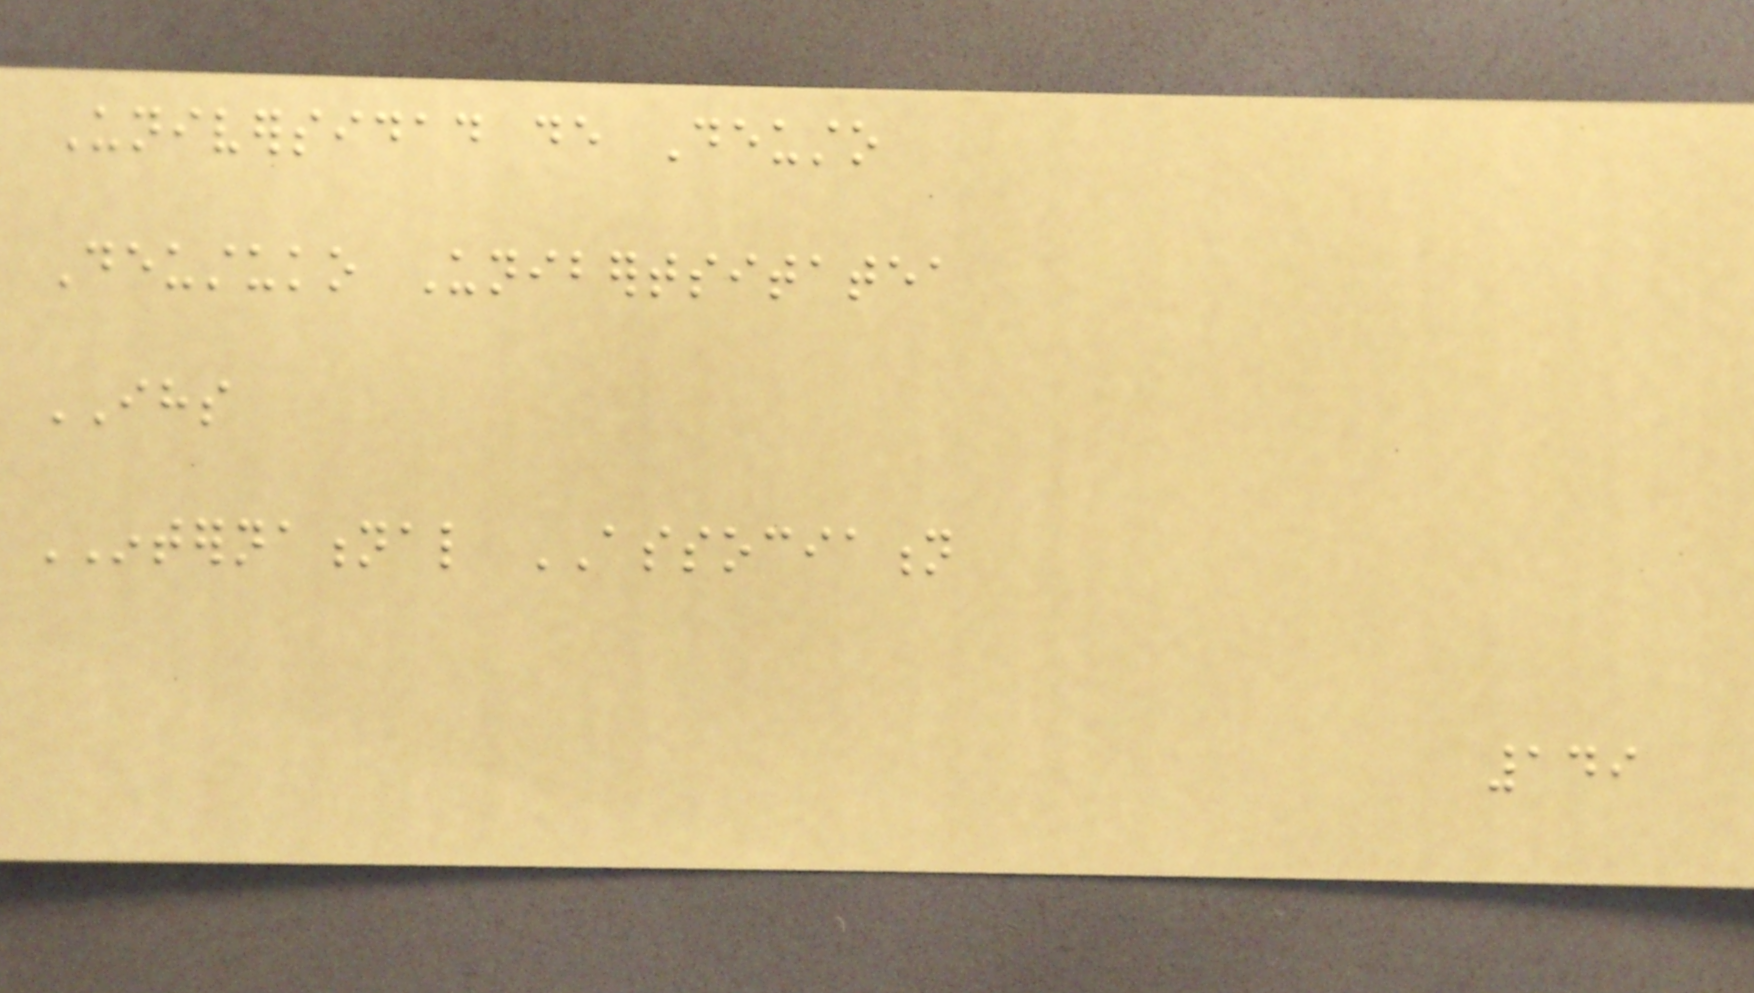Universidad de Deusto
Deustuko Unibertsitatea
IHS
INTERNATIONAL ASSOCIATION
149
